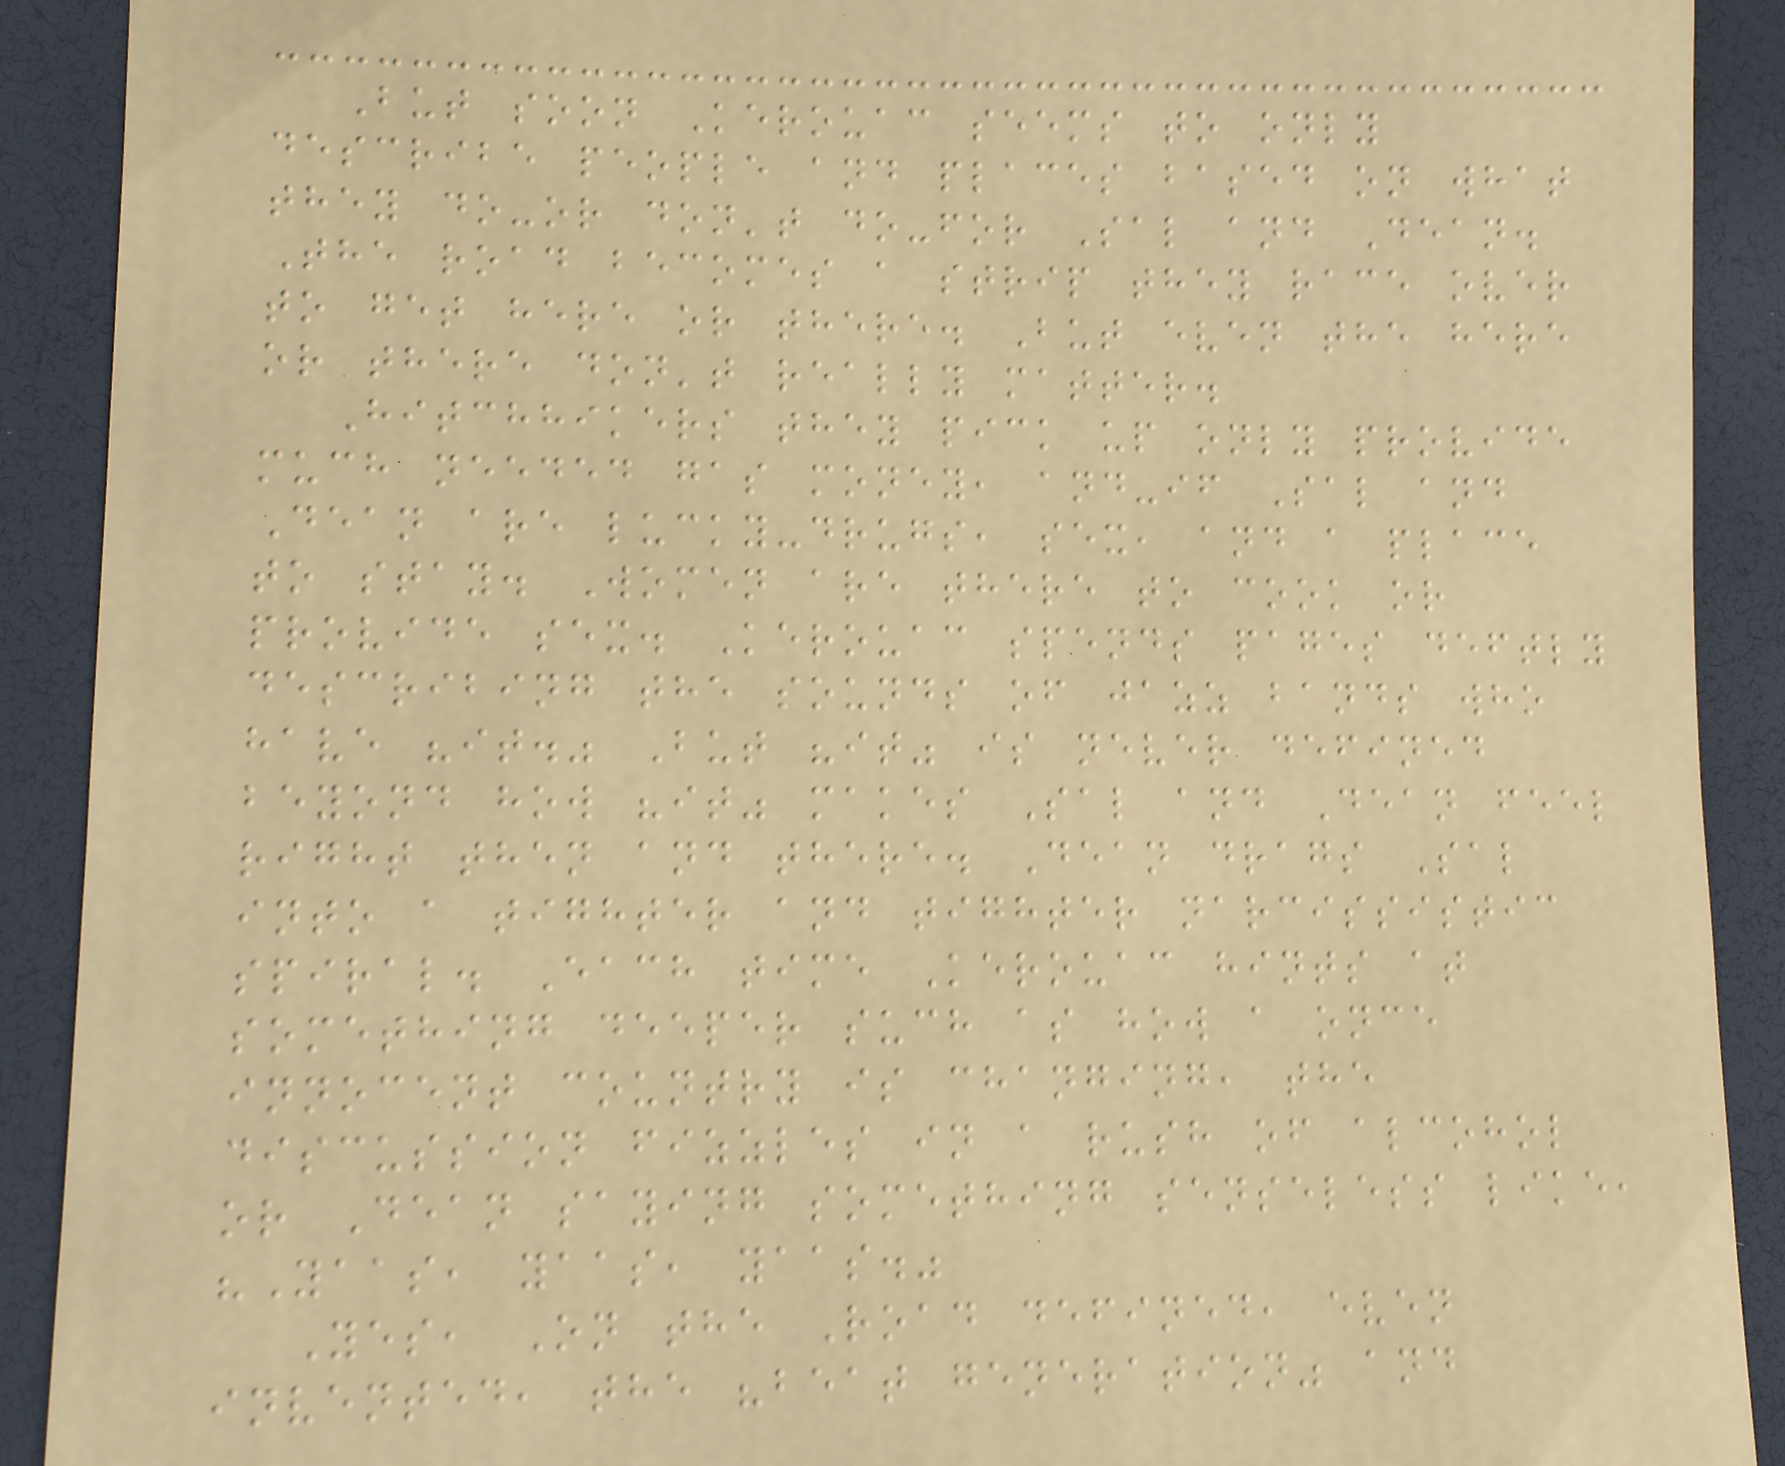But soon Kerouac seems to only
describe people and places based on what
they do-or don't do-for Sal and Dean.
The road becomes a strip they race over
to get here or there. But even the here
or there don't really matter.
Hitchhikers they pick up only provide
much needed gas money, and-if Sal and
Dean are lucky-drugs, sex, and a place
to stay. Women are there to cook or
provide sex. Kerouac spends pages deftly
describing the sounds of jazz bands who
have "it." But "it" is never defined
beyond how "it" makes Sal and Dean feel
right then and there. Dean drags Sal
into a tighter and tighter narcissistic
spiral. Each time Kerouac hints at
something deeper such as how a once
innocent country is changing, the
discussion fizzles in a rush of alcohol
or Dean saying something senseless like,
"Yaas, yaas, yaas."
Yes, On the Road defined, even
invented, the "beat generation" and
